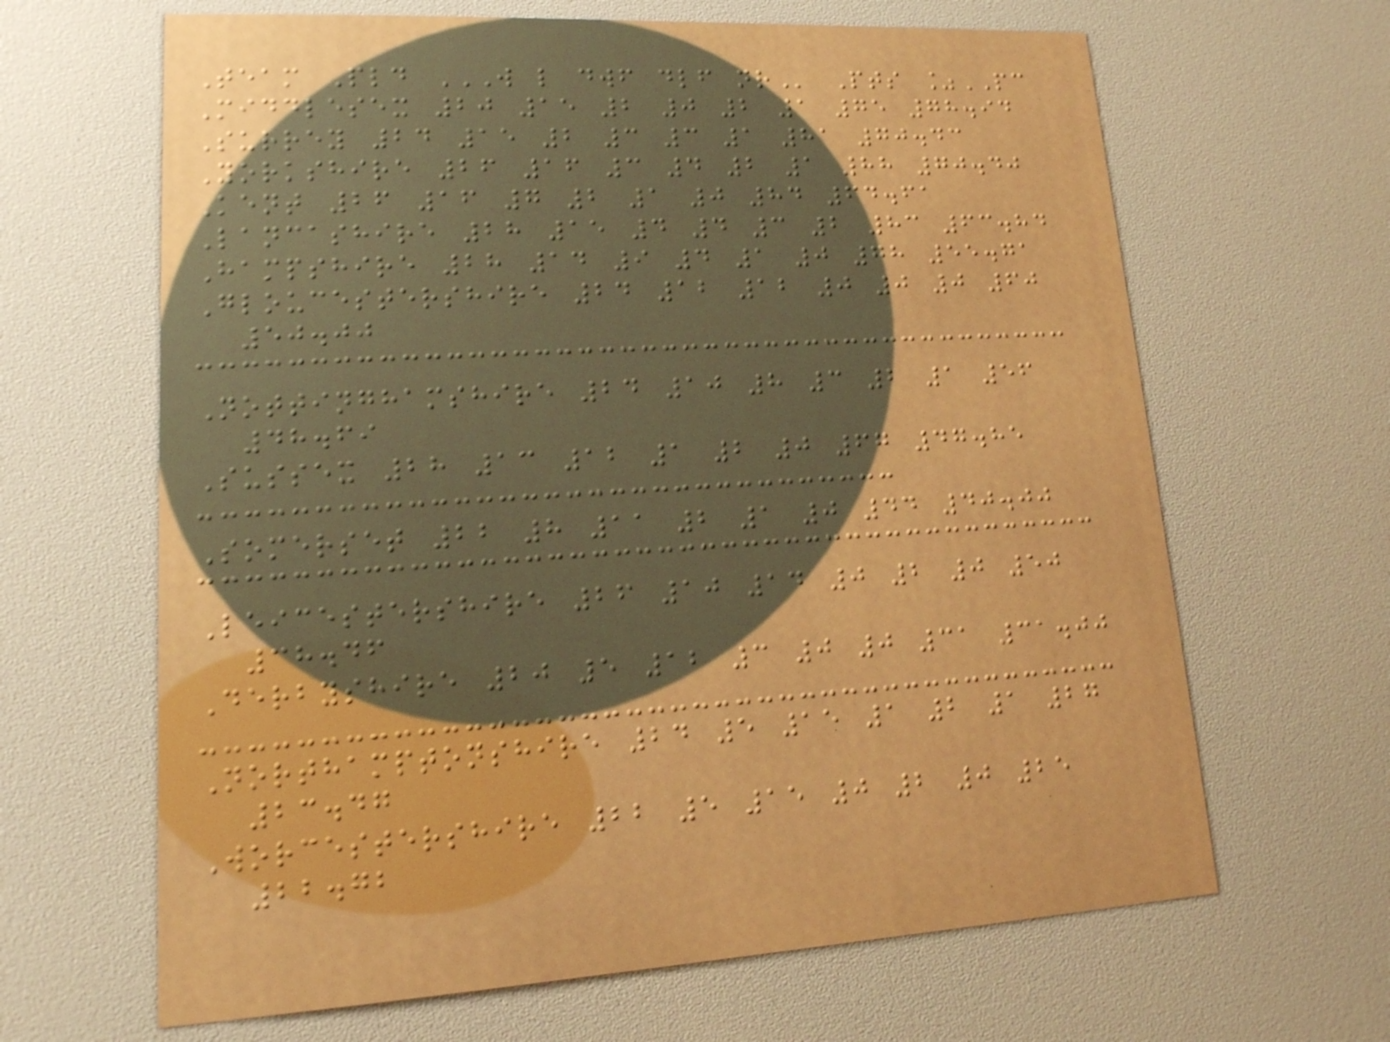Team Pld W L DWF DLF NR Pts %PC
Middlesex 20 15 2 0 2 1 75 78.94
Surrey 24 15 2 3 3 1 81 70.43
Yorkshire 26 16 3 4 2 1 88 70.40
Kent 26 16 7 2 1 0 84 64.61
Lancashire 28 15 4 4 3 2 83 63.84
Hampshire 28 14 9 4 1 0 78 55.71
Gloucestershire 24 12 12 0 0 0 60
50.00
Nottinghamshire 24 10 8 3 2 1 56
48.69
Sussex 28 13 12 1 2 0 67 47.85
Somerset 22 8 11 2 1 0 44 40.00
Leicestershire 26 10 14 0 2 0 50
38.46
Derbyshire 20 5 12 3 0 0 31 31.00
Northamptonshire 24 5 15 1 2 1 27
23.47
Worcestershire 22 5 15 0 2 0 25
22.72
